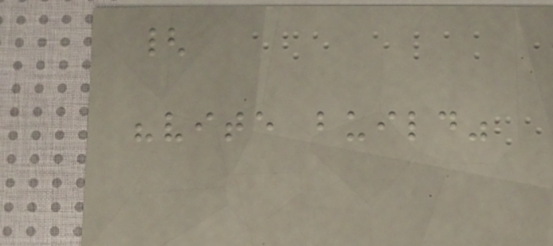{
"vite build"
